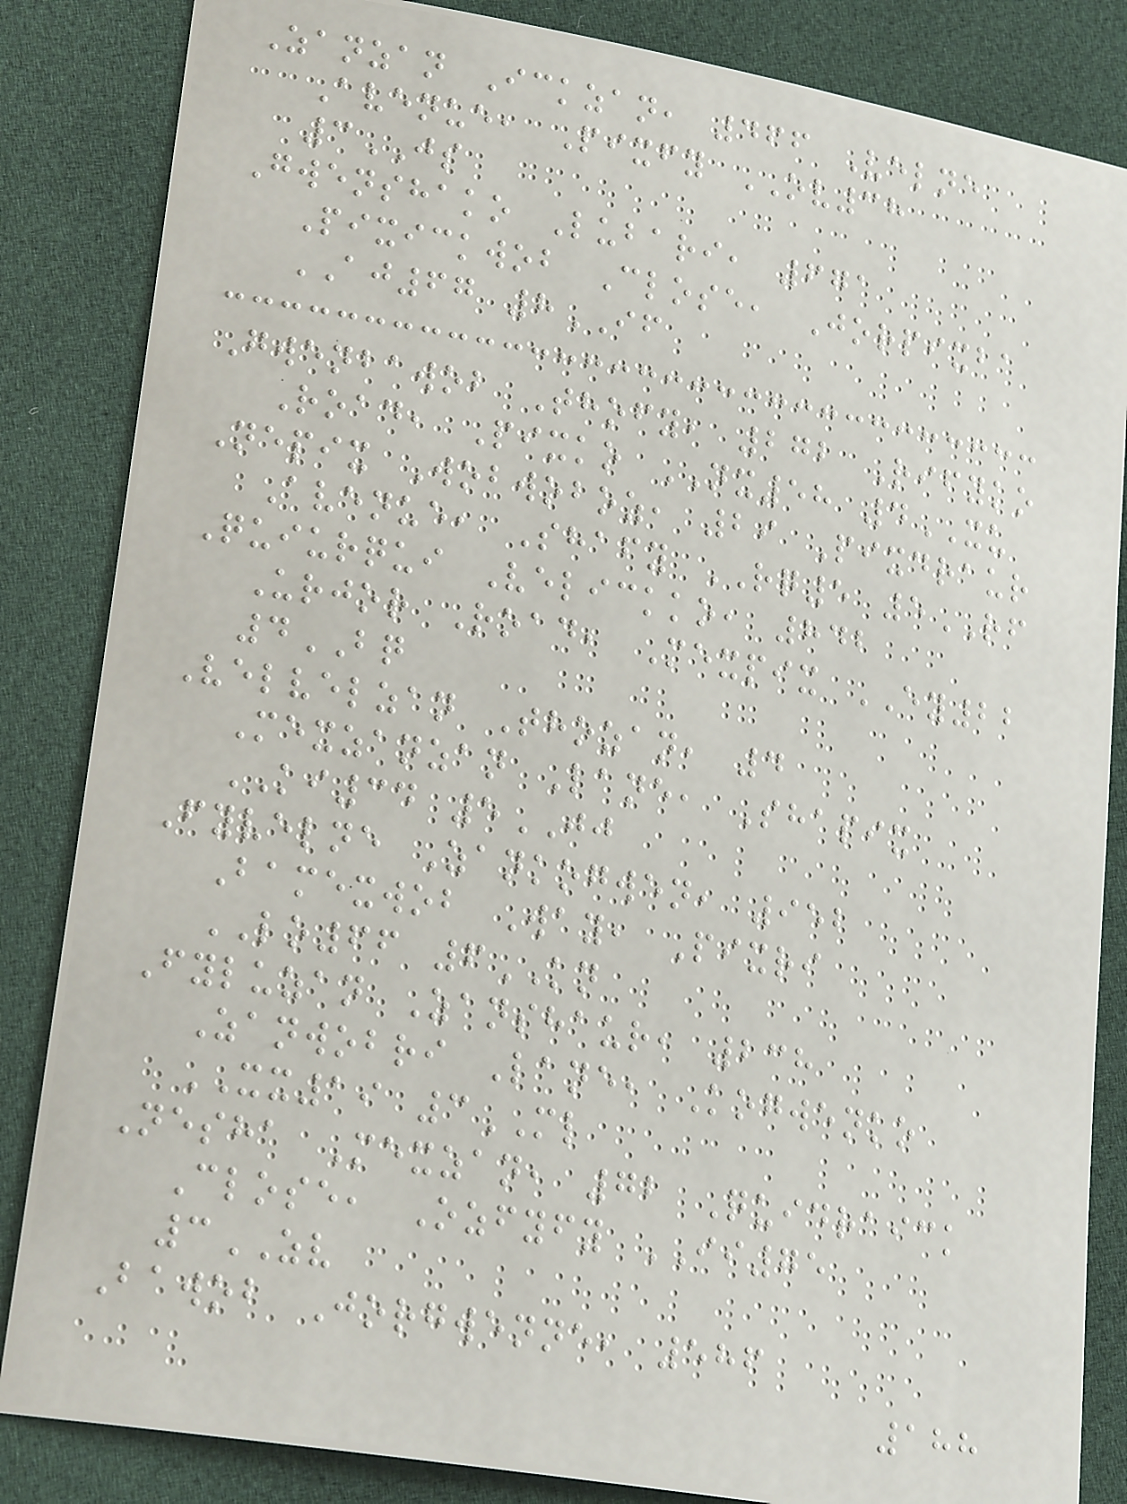Zanzan Ickzan, 466 Velne
Avenue, Pixfy OV38
3JS
Gwenshako Lubari, 671
Pixickwob Close, Jorpixba
AJ67 8IF
Gwenbawob Thofy, 272 Rifyko
Road, Pixko NX58 4XU
Nepix Wobwoboz, 29 Pixdraur
Avenue, Shafy RQ5 5RF
Quiurqui Velickko, 842
Urjor Road, Mexpix EY22
4BQ
Velvelzan Thozan, 4
Mexzanzan Lane, Shapix
KI34 5JJ
Fyvelne Zankogwen, 952
Bamexwob Way, Pixri
LO66 6KN
Fyluzan Zanshaur, 238
Zanwobri Lane, Kogwenko
XX19 3ML
Nesha Mexzan, 72 Quidraick
Close, Ozfyfy II75
3ZV
Bawob Jorgwenne, 586
188
